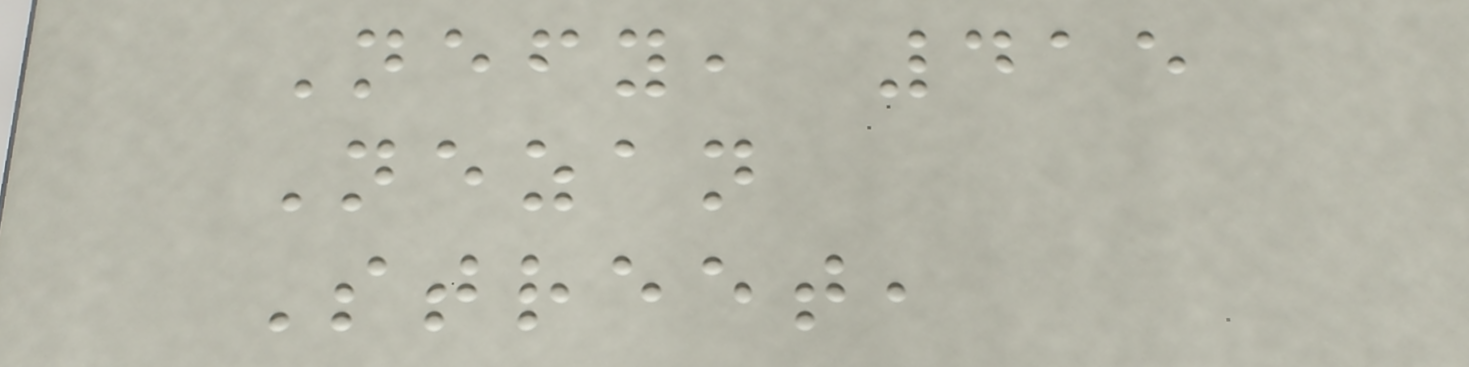Nefy, 415
Nezan
Street,
